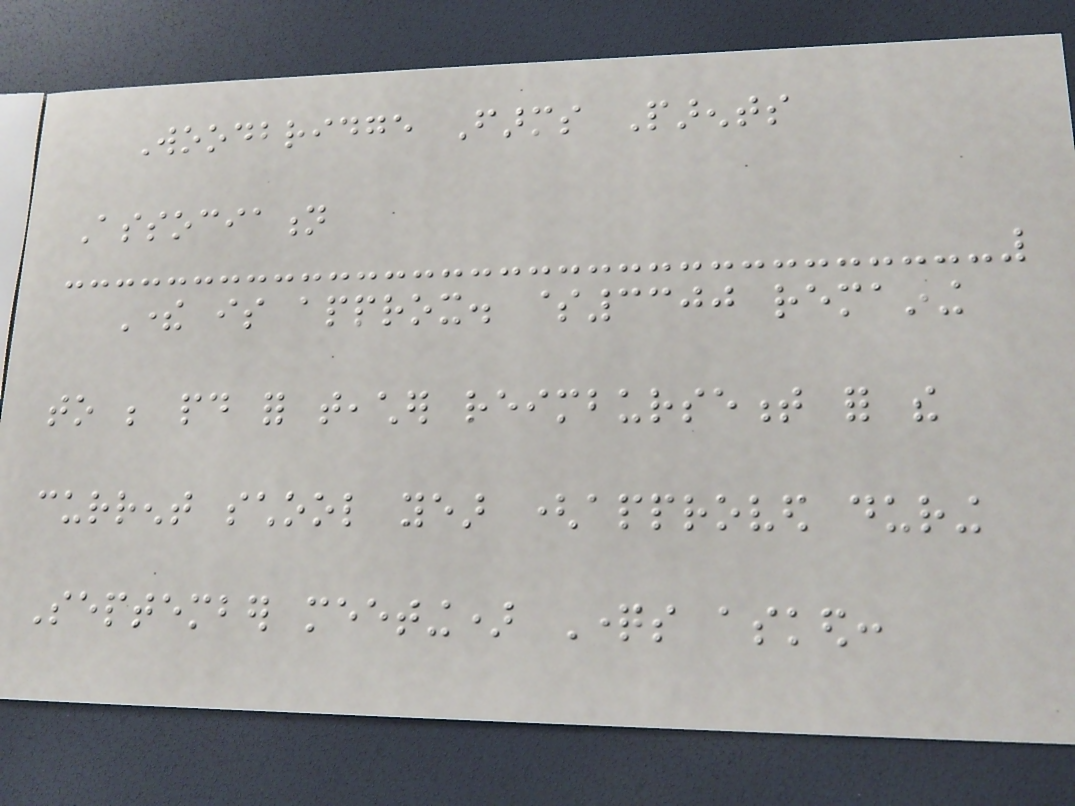Woodbridge Farms Parents
Association
There is approx. $3300 remaining
to be paid for teacher reimbursement for the
current school year (approved during
September meeting) Questions asked:
